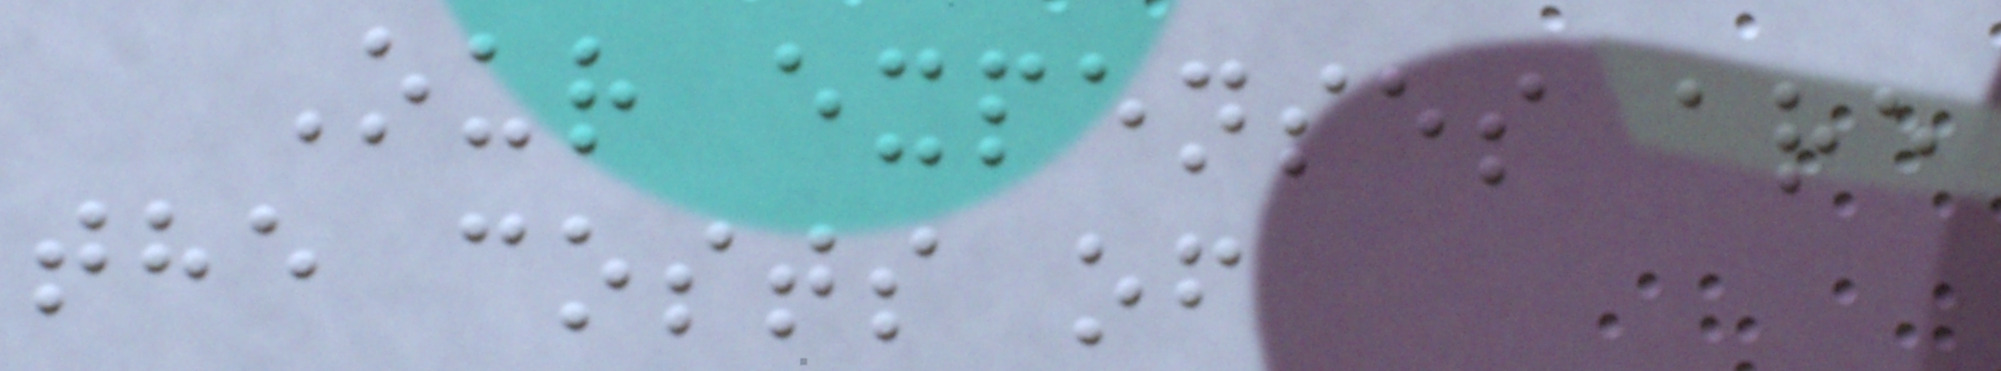Our expenses are
the costs of
